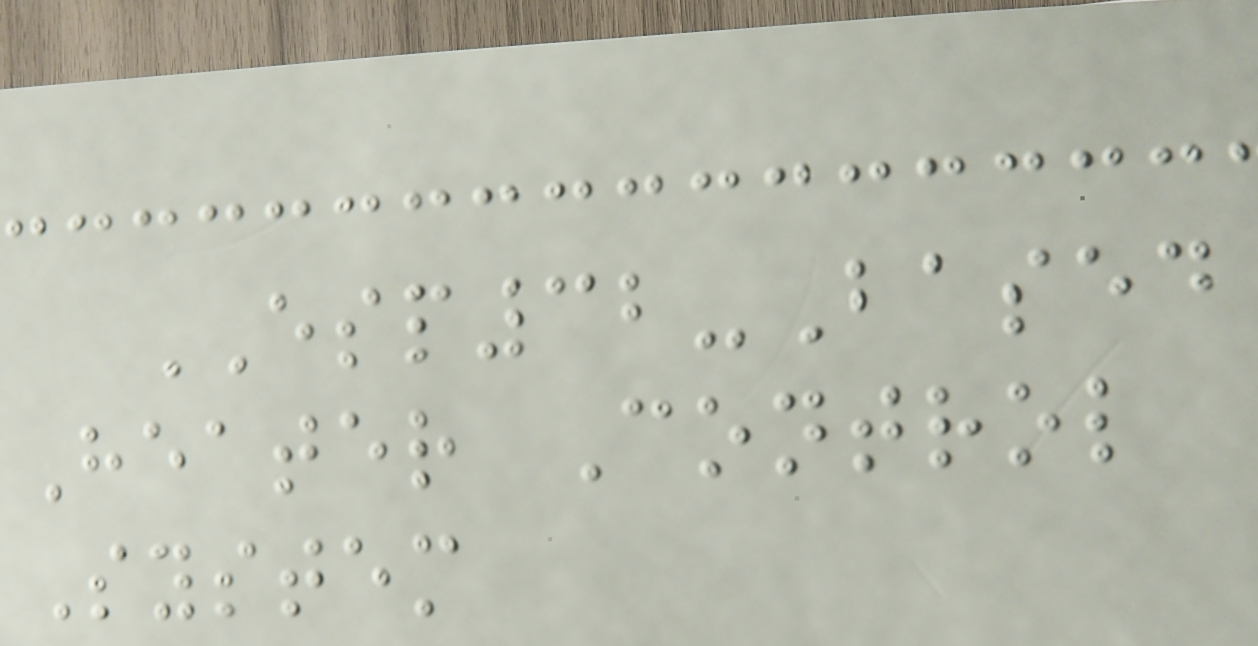ESP32-Based
Heater Control
System
